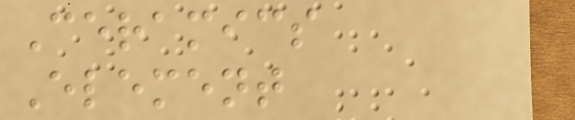Ceramics
Element
